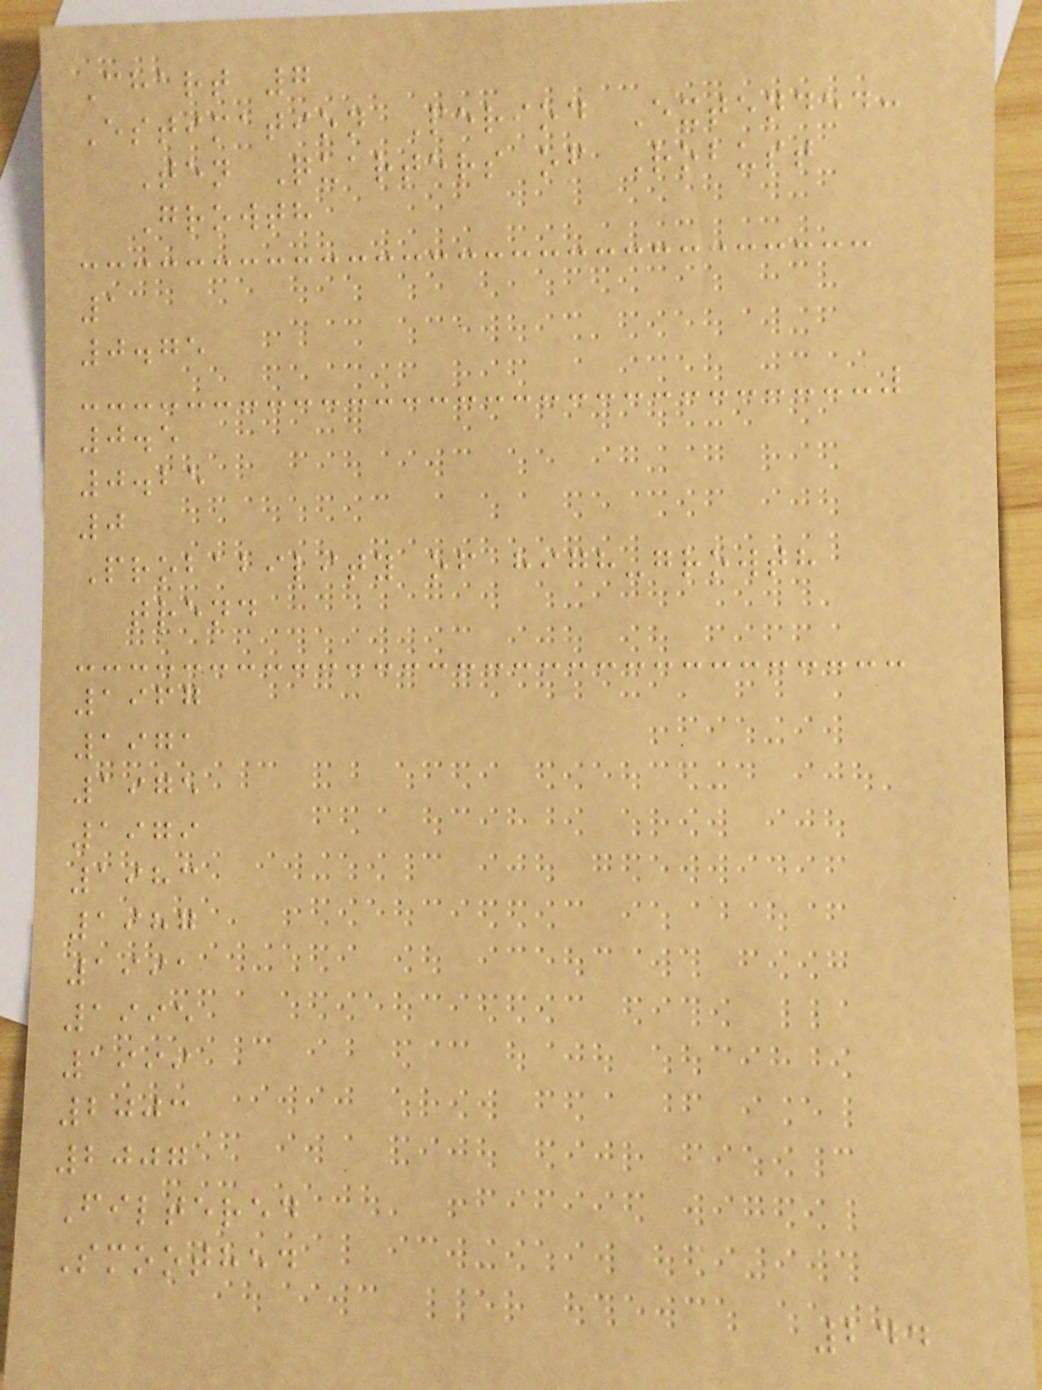Chart 7
Estimation Period Extended:
Ten Quarters of Robust
Growth
1
0.75
0.5
0.25
0
Probability of high-growth
trend
1967
1971
1975
1979
1983
1987
1991
1995
1999
2003
2007
Filtered
Smoothed
244
